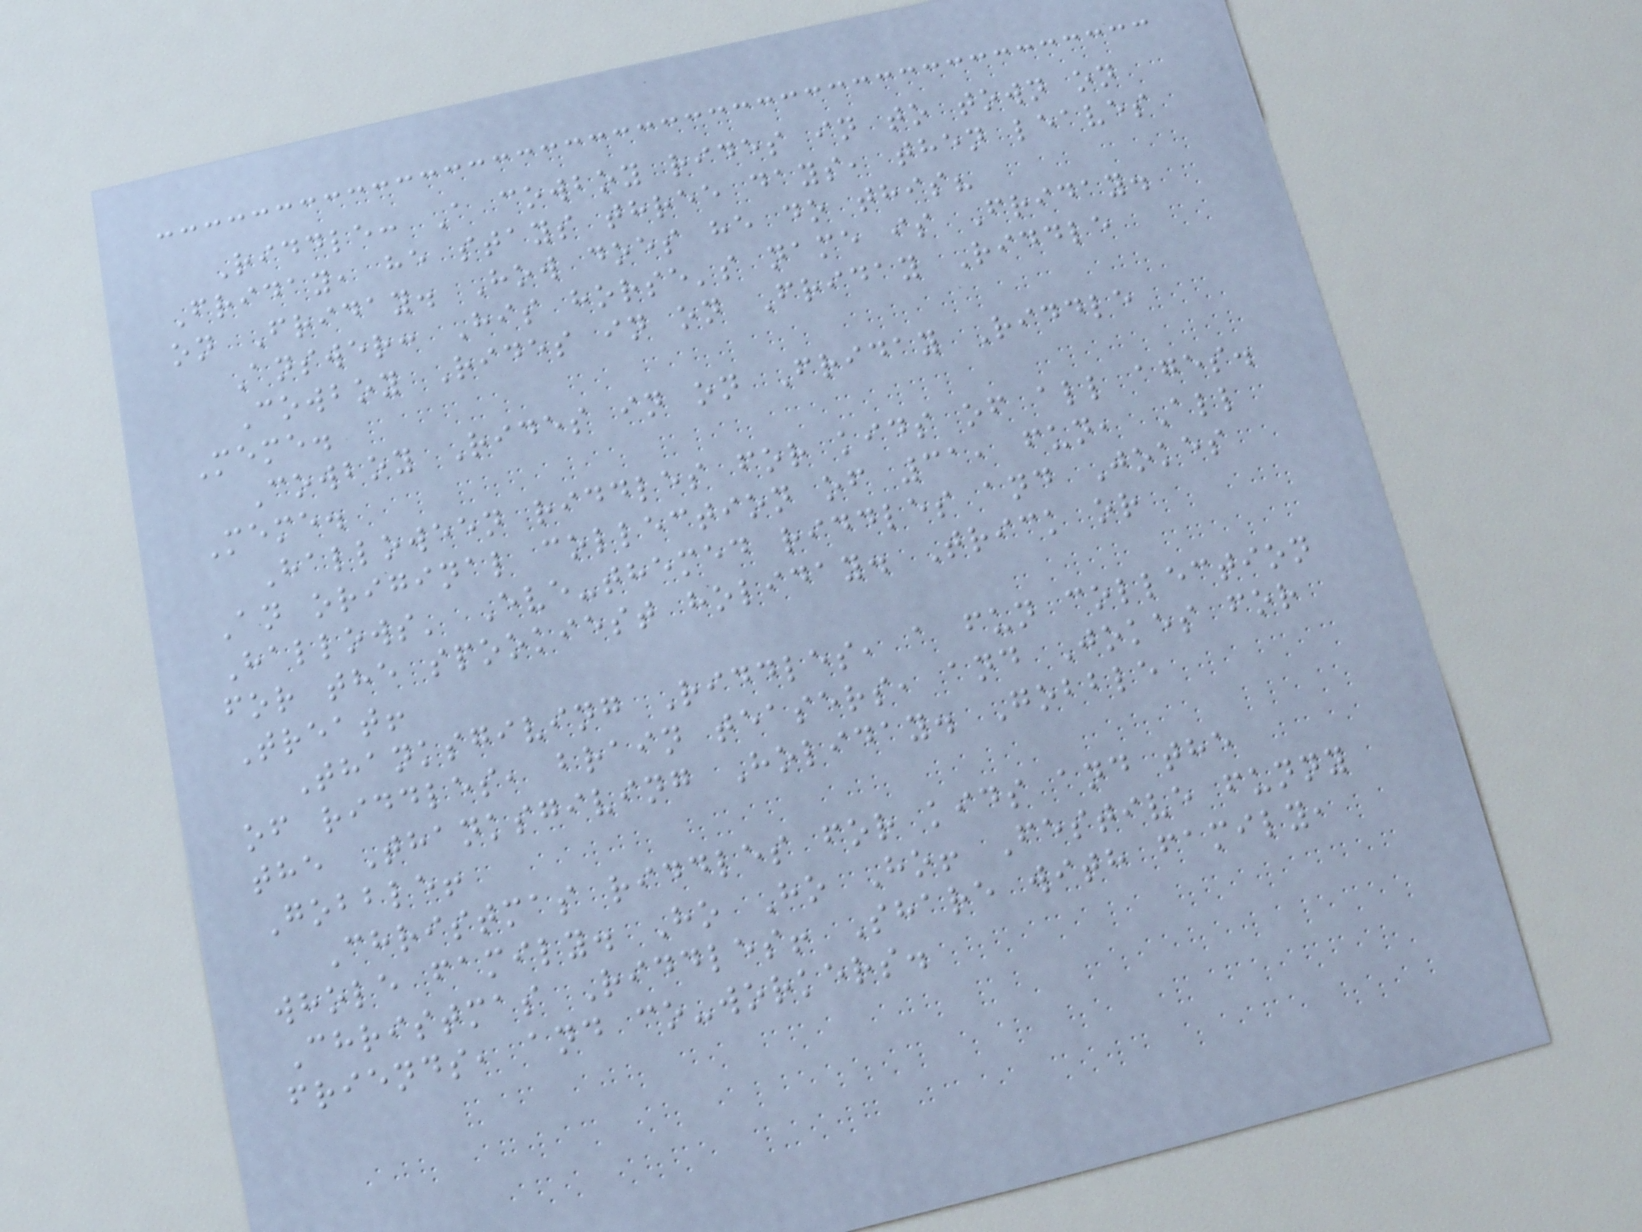Riddle: A cowboy rides in to town on
Friday, he stays three days, then leaves
on Friday. How does he do this?
Answer: His horse's name is Friday.
Cowboy Rides in on Friday Riddle
Meme.
Cowboy Rides in on Friday Riddle
Meme.
Halloween riddles for kids of all ages.
An original collection of 31, fun, All
Hallows' Eve-themed riddles and Jokes
for the spookiest holiday. Trick or
Treat!
Thanksgiving Riddles, a fun collection
of riddles, brain teasers, and Jokes for
the Thanksgiving Holiday. Gobble
Gobble!
Christmas riddles for kids and the
whole family. Ho Ho Ho! Festive funny
Christmas Riddles! Share with family,
friends, and co-workers.
